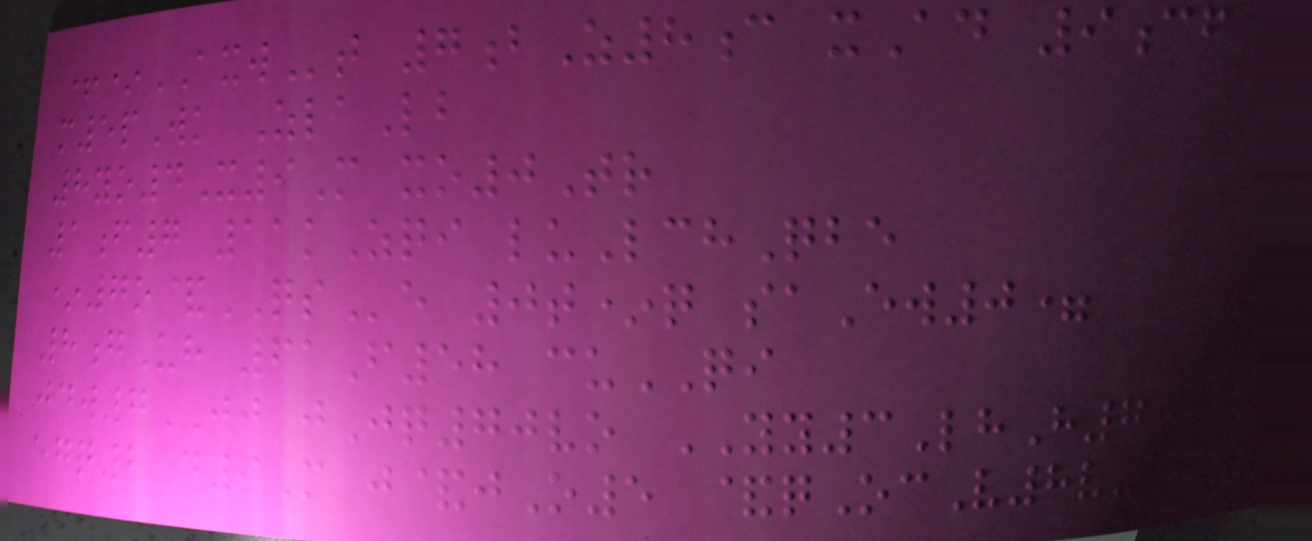+*AXWt 7bZ8c xAd 9cf
m5pWk ZlaLb
8yo4X9M xo0Tr
1f7 11kZqi luLchQbe
*7o&QSe 0t*q saEw0=
8gUh 61F58 cuQI
jdw7JJ jJq70vo YY3LhH7e
egq2 d9M j&jO5 &qOcV8v-1
